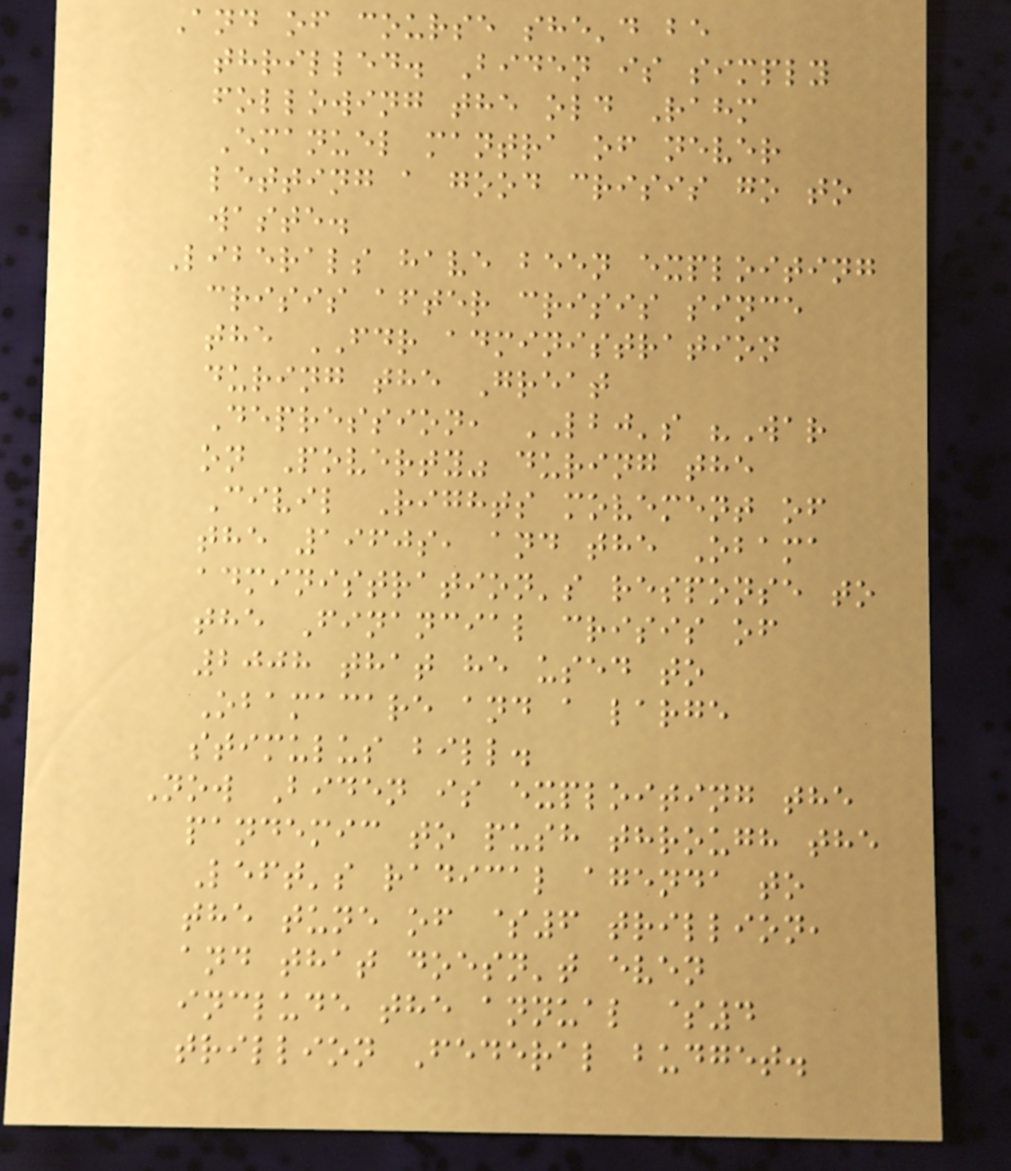And of course she'd be
thrilled. Biden is simply
following the old Rahm
Emanuel mantra of never
letting a good crisis go to
waste.
Liberals have been exploiting
crisis after crisis since
the FDR administration
during the Great
Depression, LBJ's "War
on Poverty" during the
Civil Rights movement of
the 1960s, and the Obama
administration's response to
the Financial crisis of
2008 that he used to
Obamacare and a large
stimulus bill.
Now Biden is exploiting the
pandemic to push through the
Left's radical agenda to
the tune of $6 trillion,
and that doesn't even
include the annual $4
trillion Federal budget.
